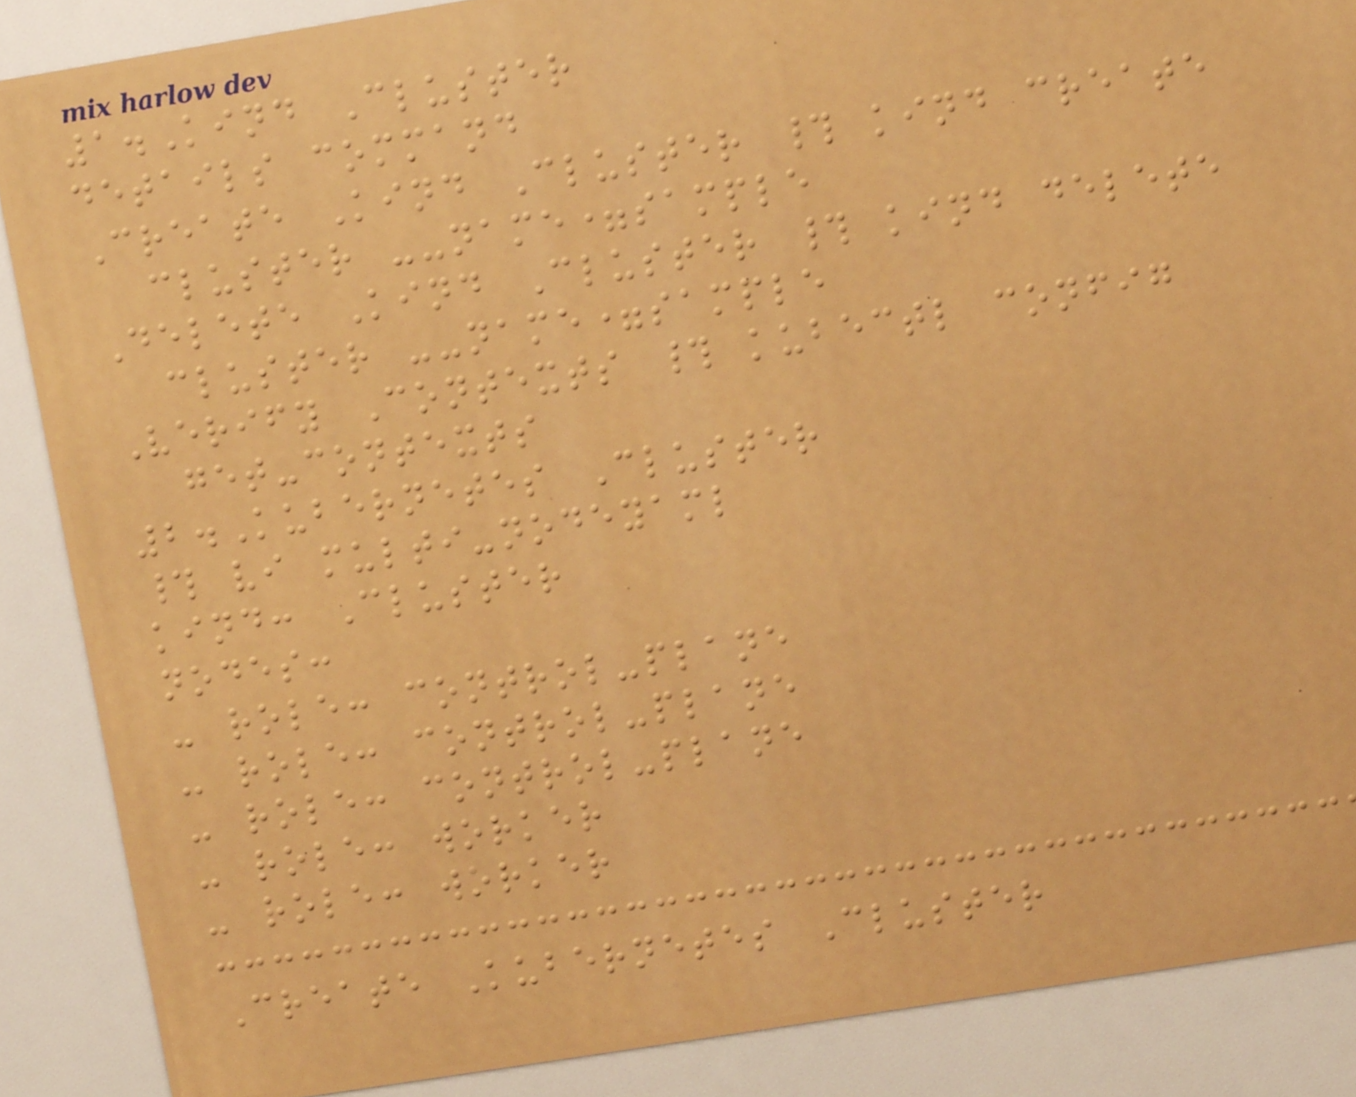1.Kind Cluster
details command
Create Kind Cluster # kind create
cluster --name=sample
Delete Kind Cluster # kind delete
cluster --name=sample
Verify Contexts # kubectl config
get-contexts
2.Kubernetes Cluster
# vi multi-nodeyaml
kind: Cluster
nodes:
- role: control-plane
- role: control-plane
- role: control-plane
- role: worker
- role: worker
Create Kubernetes Cluster
